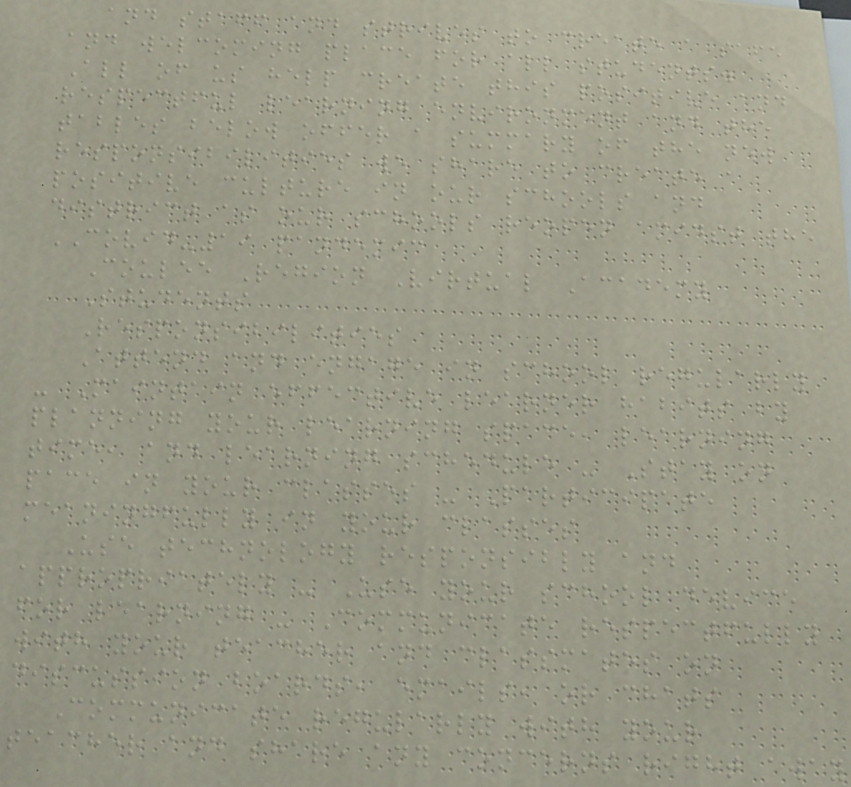and staff and strives to create a safe
and welcoming place for all students.
All of us help create this positive and
respectful learning environment and the
tables below offer a summary of the new
responsibilities we share to create a
positive culture in our schools and
district as our schools reopen amidst the
COVID-19 pandemic
Coulee Region Virtual Academy
Students
Responsibilities
Attend and engage in school regularly
- Maintain effective learner habits by
planning your learning space, learning
time, and learning schedule - Stay on
pace in your classes - Participate
meaningfully in your classes
Use technology responsibly and
appropriately - Use your school device
for learning - Communicate respectfully
with your teacher and classmates on
discussion boards, emails, or chats
Communicate regularly with your
teacher and share any concerns right away
